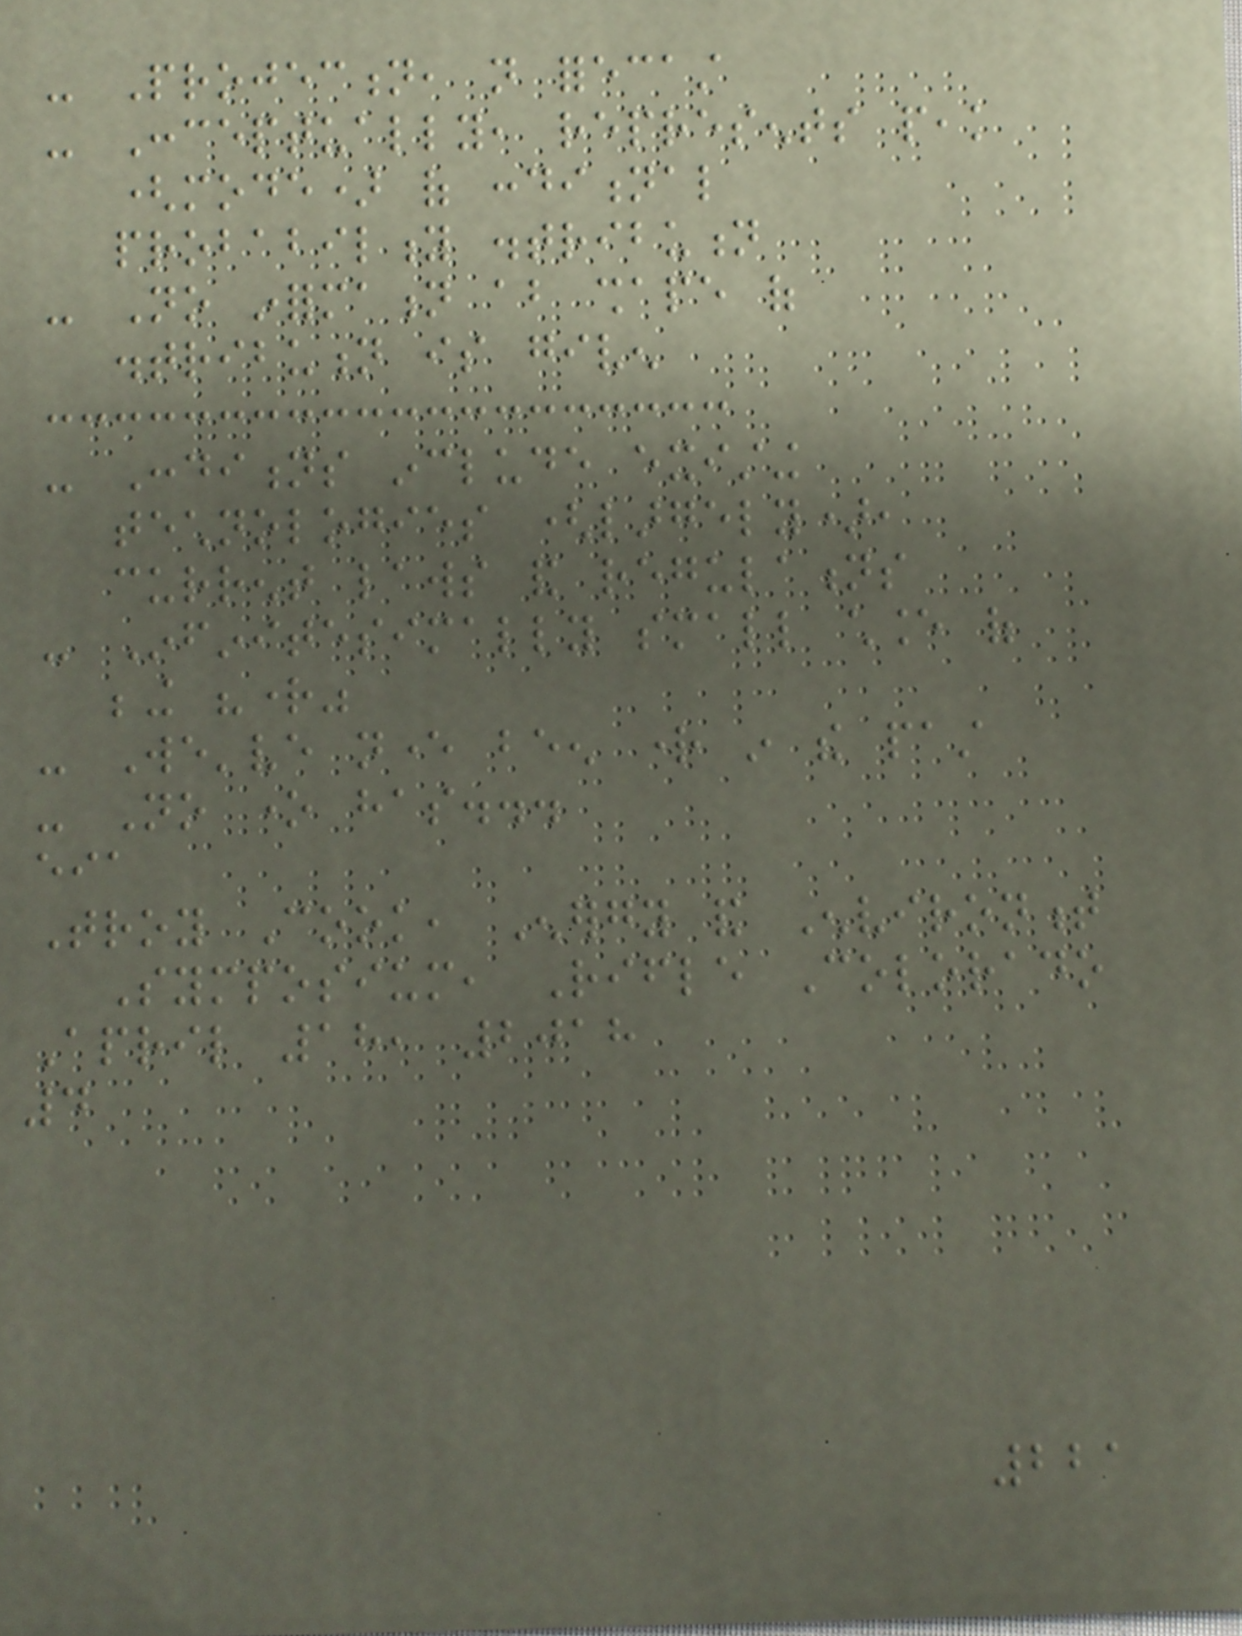- Projection, not forecast
- Conceptually, represents peak
(mode) of conditional
probability distribution
- No information about shape of
distribution is given
- Conditions include existing
technologies (largely),
current laws and regulations
- Infinitesimally small chance of
being "right"
- We've never been right in the past
- No one has...
eia
Troy Cook, Energy and Environment
Symposium, Rifle Colorado
April 18, 2018
4
221
